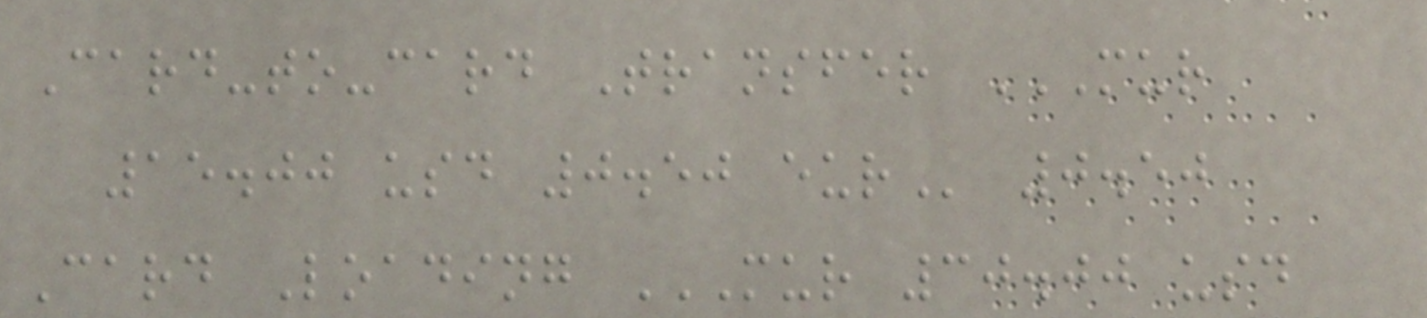Card-to-card Transfer MUR
15.00 USD 0.50 EUR 0.50
Card Loading MUR 30.00 USD
